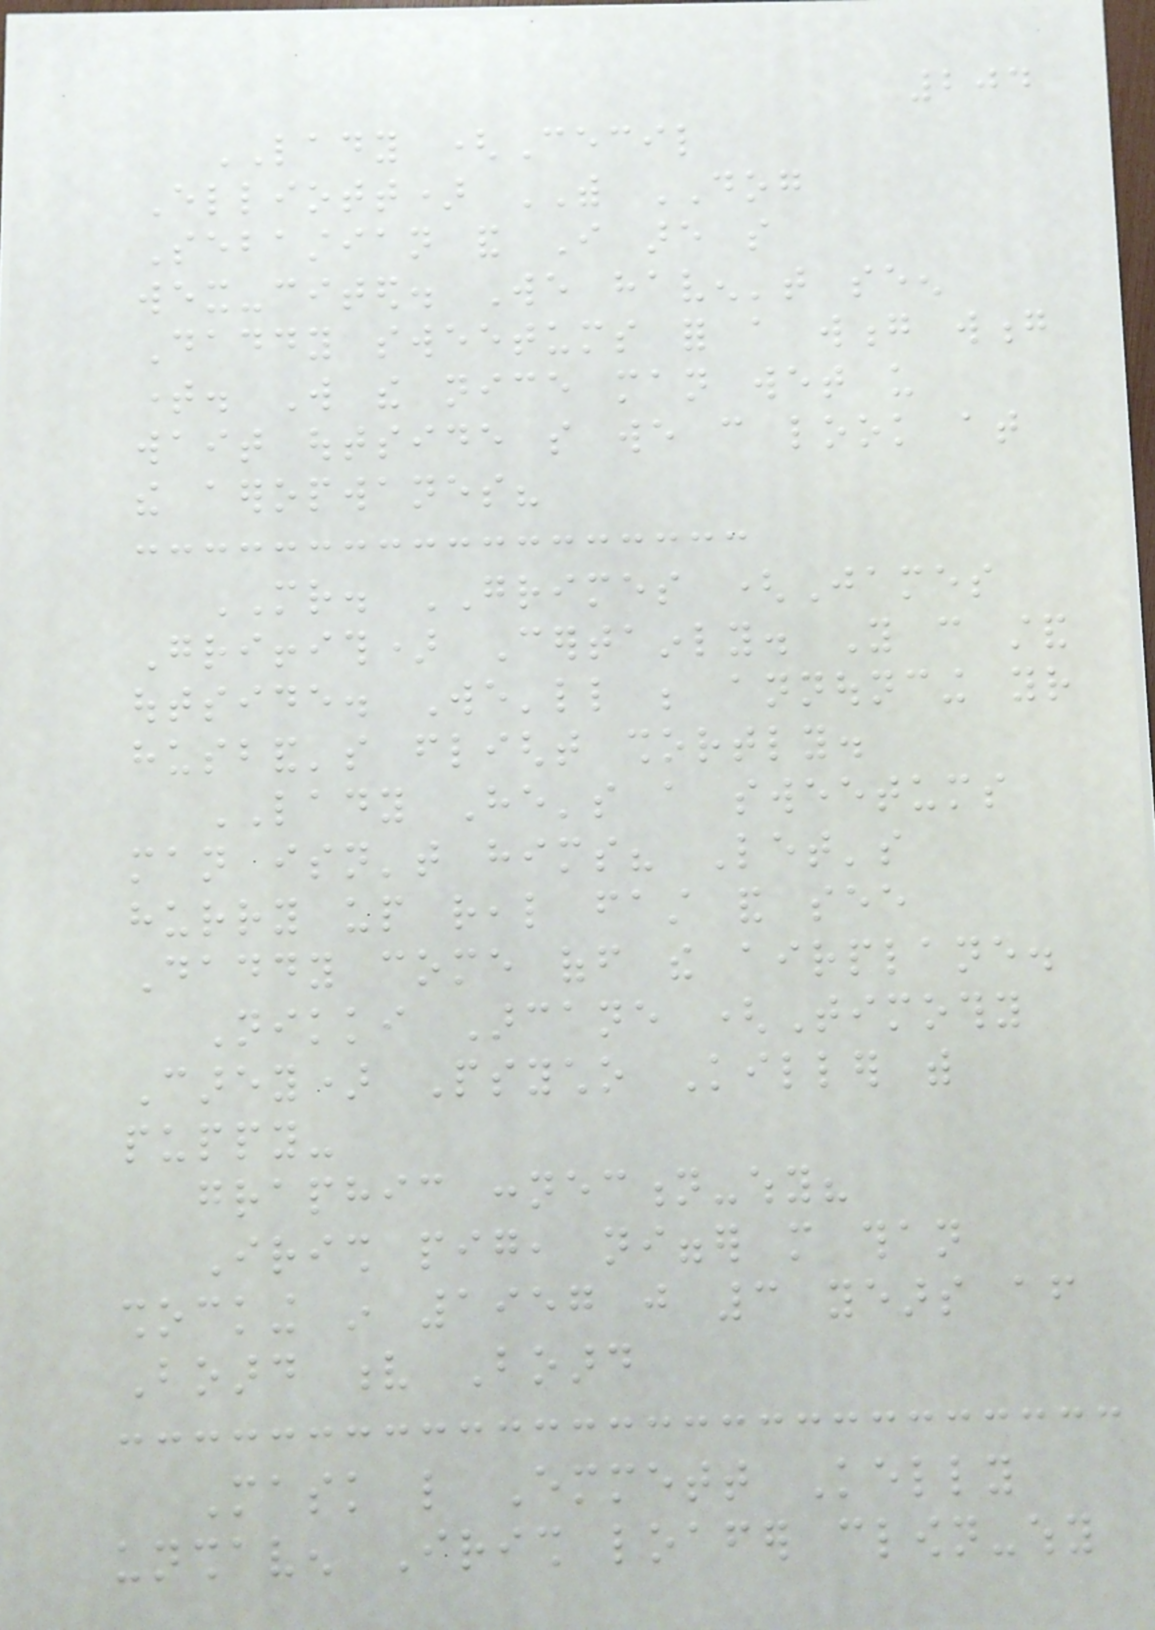204
LADY (Cecil
Elliott) WITH DOG
Sebastian and I are so
wex-cited. We haven't seen
Daddy sweetums for a wong wong
time. Will the nice man wet us
wait outside so we can look at
the aeropwanes?
MR. GRIMES (James
Griffith) Certainly. You can stand
outside. We'll be announcing your
husband's flight shortly.
LADY He's a sweetums
man isn't hims? Let's
hurry up real fast and see
Daddy come off the airplane.
Nikki Arcane (Timothy
Carey) Psycho Killer with
puppy-
graphic connection-why?
Irish pig, nigger more than
shocking in 1957 just 3 years after
Board v Board
Mask like Emmett Kelly
unshaven Irish loafer clown-why
